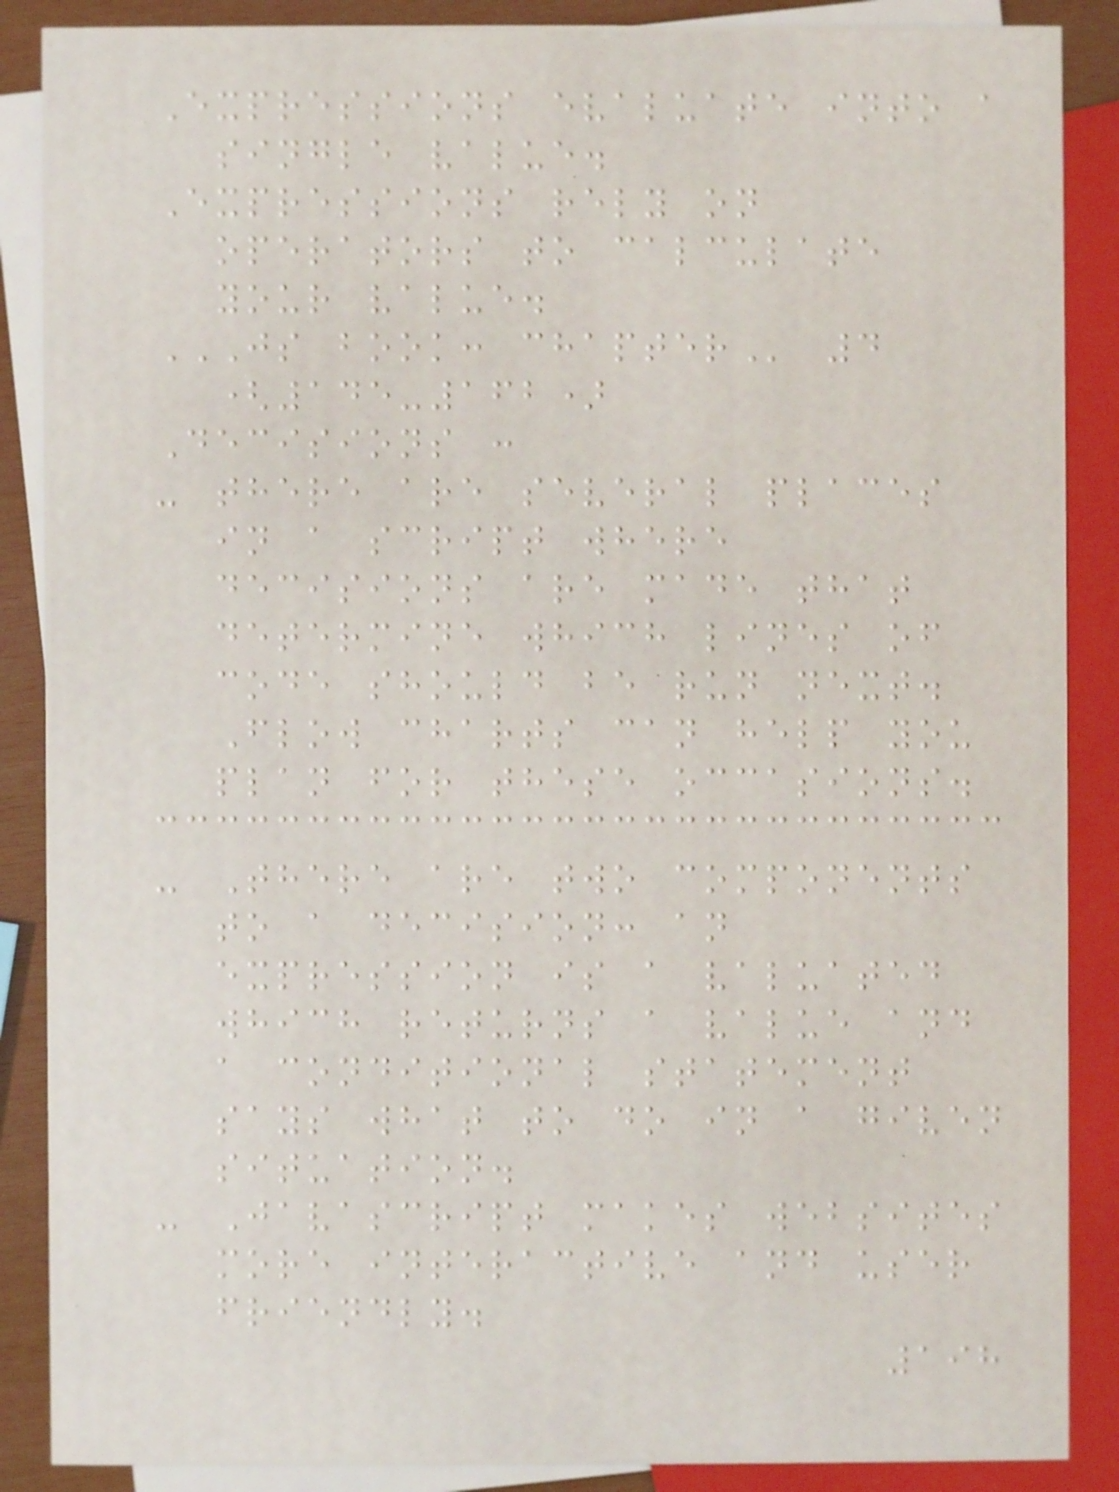Expressions evaluate into a
single value.
Expressions rely on
operators to calculate
your value.
JS BOOK: CHAPTER 4
(145-162)
Decisions :
- there are several places
in a script where
decisions are made that
determine which lines of
code should be run next.
Flow charts can help you
plan for these occasions.
- There are two components
to a decision: an
expression is a valuated
which returns a value and
a conditional statement
says what to do in a given
situation.
- Javascript makes websites
more interactive and user
friendly.
198
